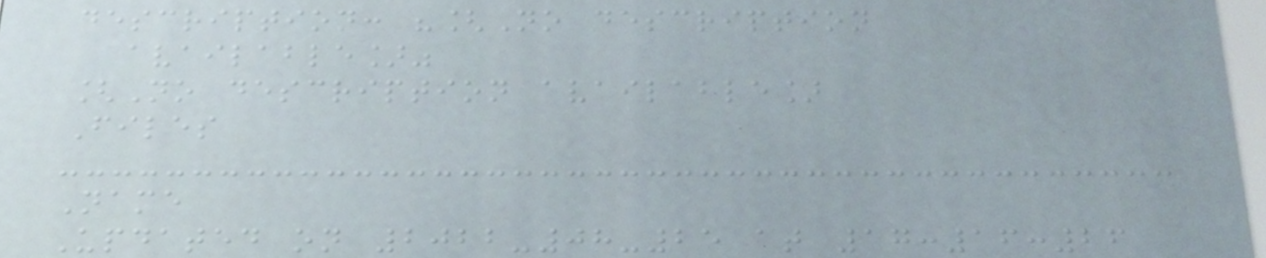description: "[No description
available]"
[No description available]
Files
Name
Updated on 2022-08-25 at 17:16:26
